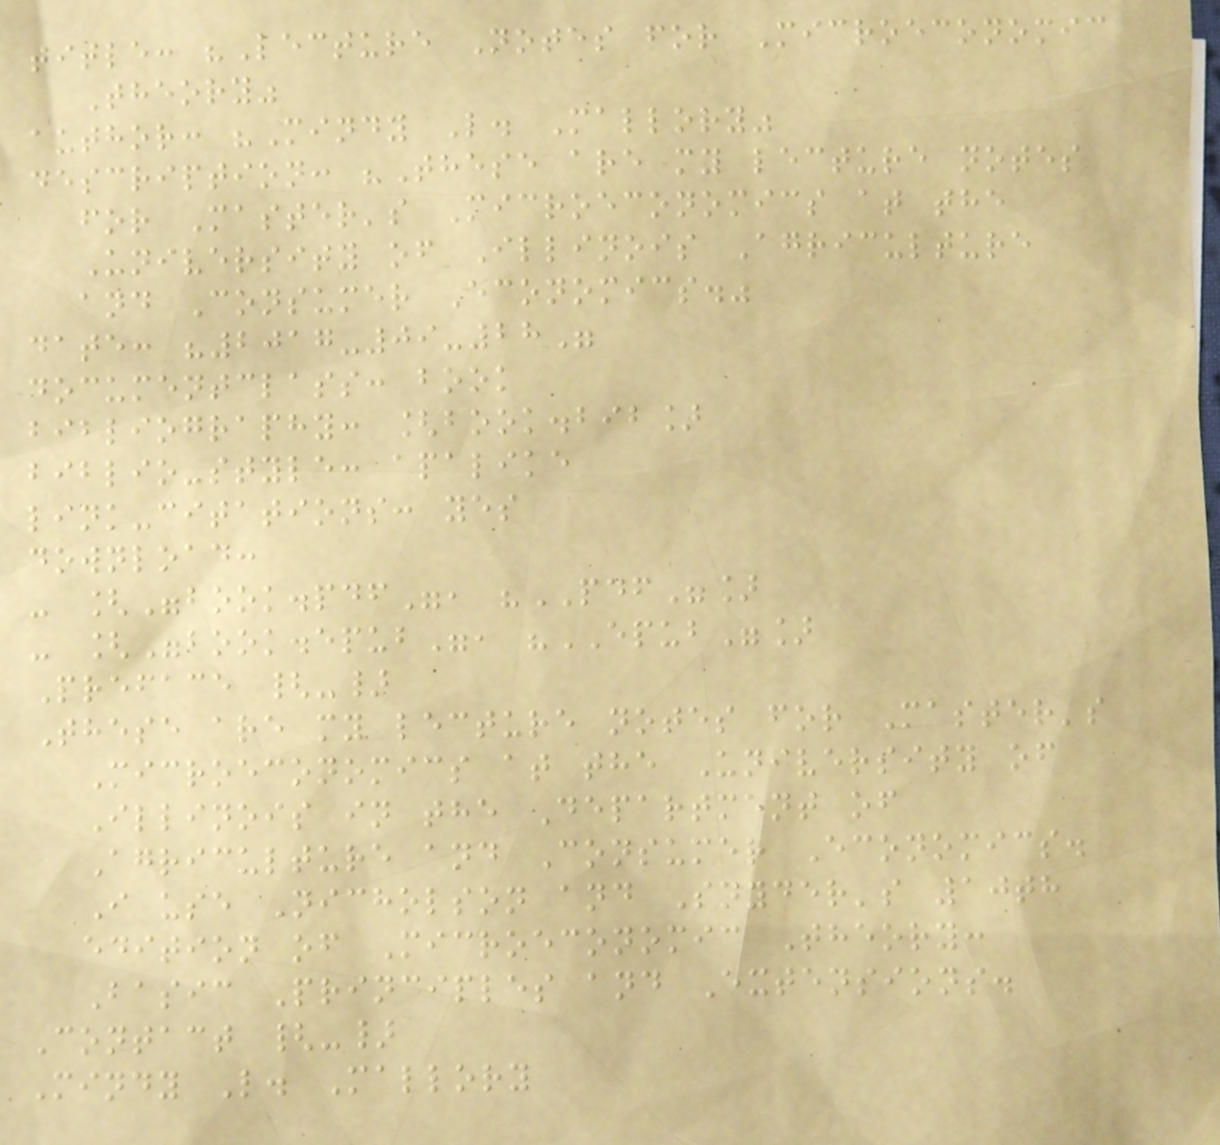title: "Lecture Notes for Microeconomic
Theory"
author: "Mindy L. Mallory"
description: "These are my lecture notes
for Master's Microeconomics at the
University of Illinois Agriculture
and Consumer Economics."
date: "2017-09-28"
documentclass: book
bibliography: [book.bib]
biblio-style: apalike
link-citations: yes
download:
- ["book.pdf", "PDF"]
- ["book.epub", "EPUB"]
Preface {-}
These are my lecture notes for Master's
Microeconomics at the University of
Illinois in the Department of
Agriculture and Consumer Economics.
I use Nicholson and Snyder's 10th
edition of Microeconomic Theory:
Basic Principles and Extensions.
Contact {-}
Mindy L. Mallory
